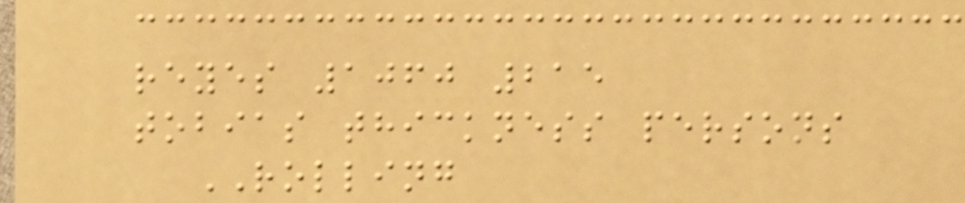reyes 1060 215
tobias thickness persons
ROLLING
